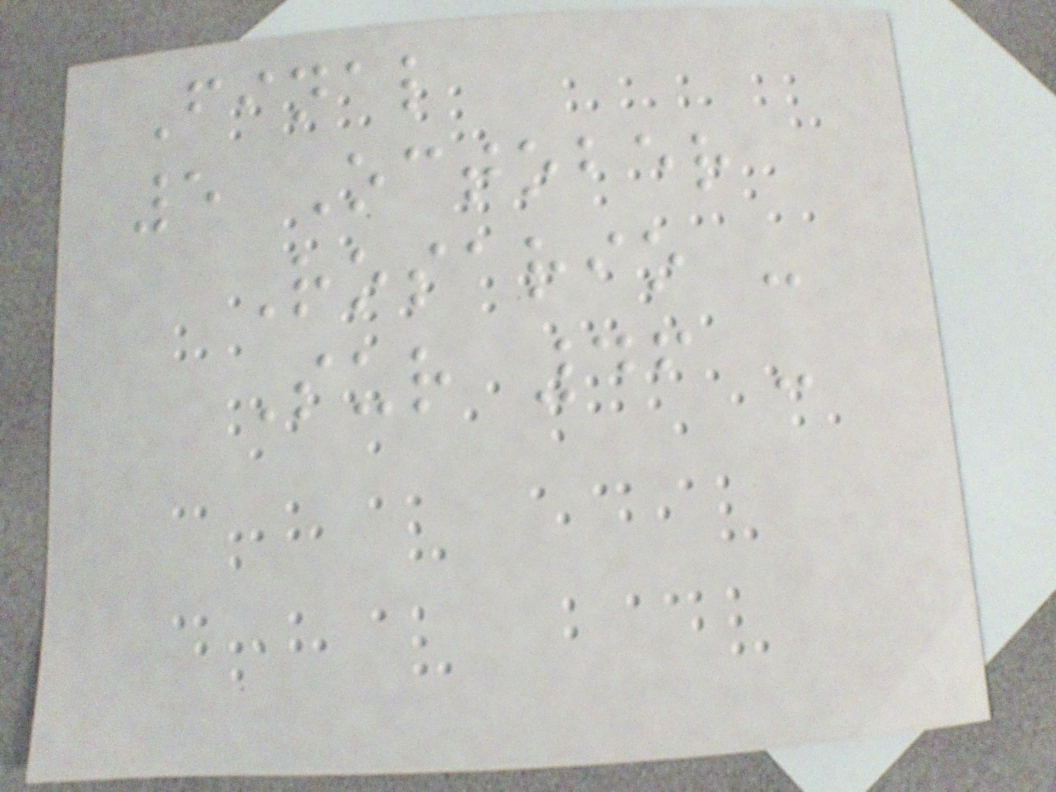Final
5 October
Rosario -
Sur 46 -
